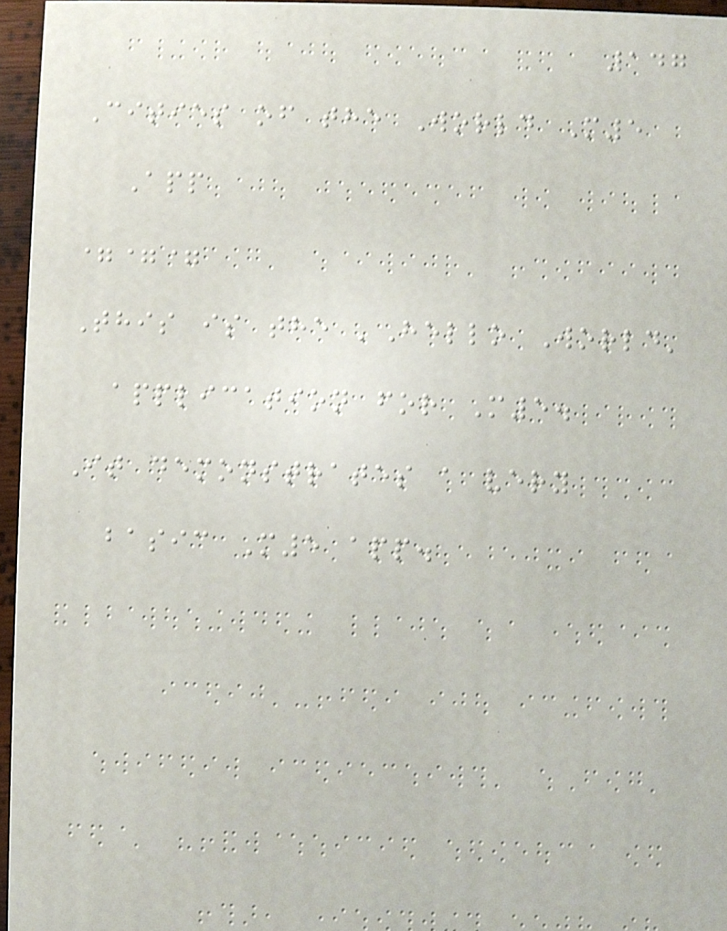147
Cities of the World M5
App
===
This is the 'Hello World'
application for M5.
It demonstrates a very
basic M5 app.
